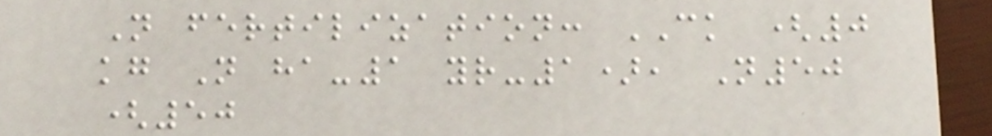N fertilization: CK (0
kg N ha-1 yr-1), N50
(50
